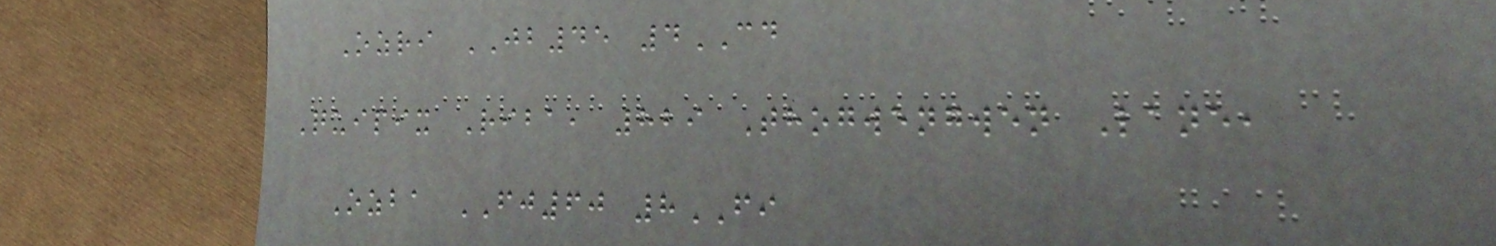Ozri JB45 4CD
Quipix Riba, 829 Thogwengwen Lane,
Ozba FJ60 8FI
